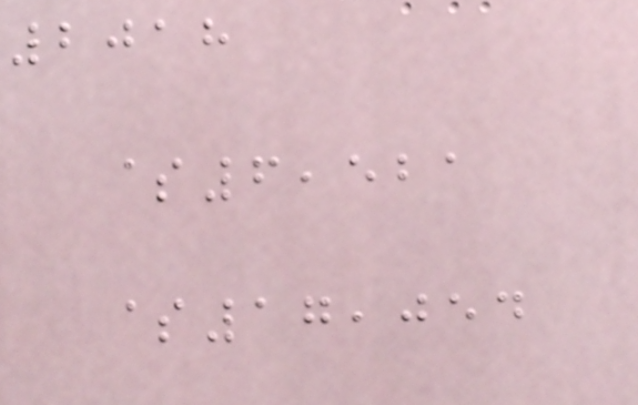2018
$6,521
$17,054
